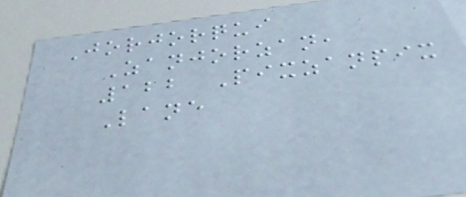Jorjorqui
Zanjorzan,
122 Pixzanpix
Lane
